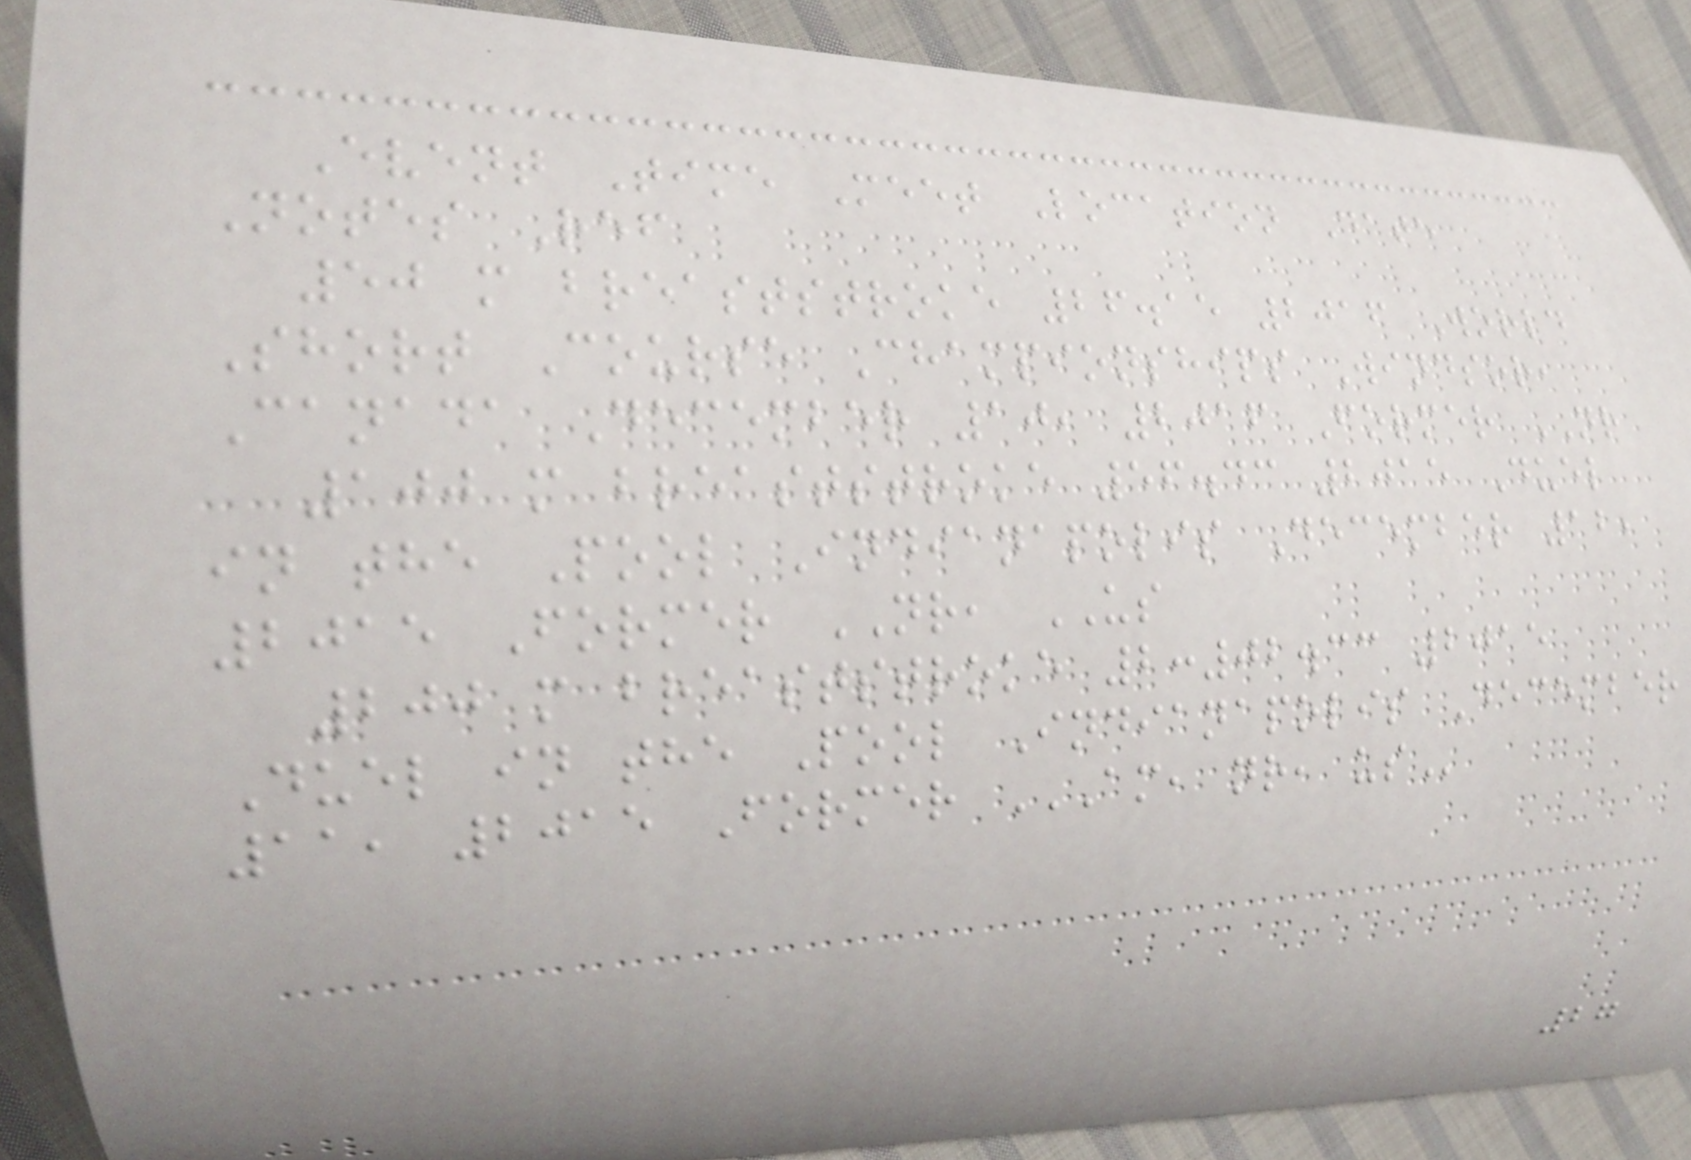Event Time Meet Location Date
Notes Ref
50 m breaststroke 26.15 2016 World
Short Course Championships Windsor,
Canada December 10, 2016 Former NR
100 m breaststroke 56.43 2015 Duel
in the Pool Indianapolis December 12,
2015 Former NR, US
200 m breaststroke 2:02.33 2015
Duel in the Pool Indianapolis December
11, 2015 Former AM, NR, US
27
